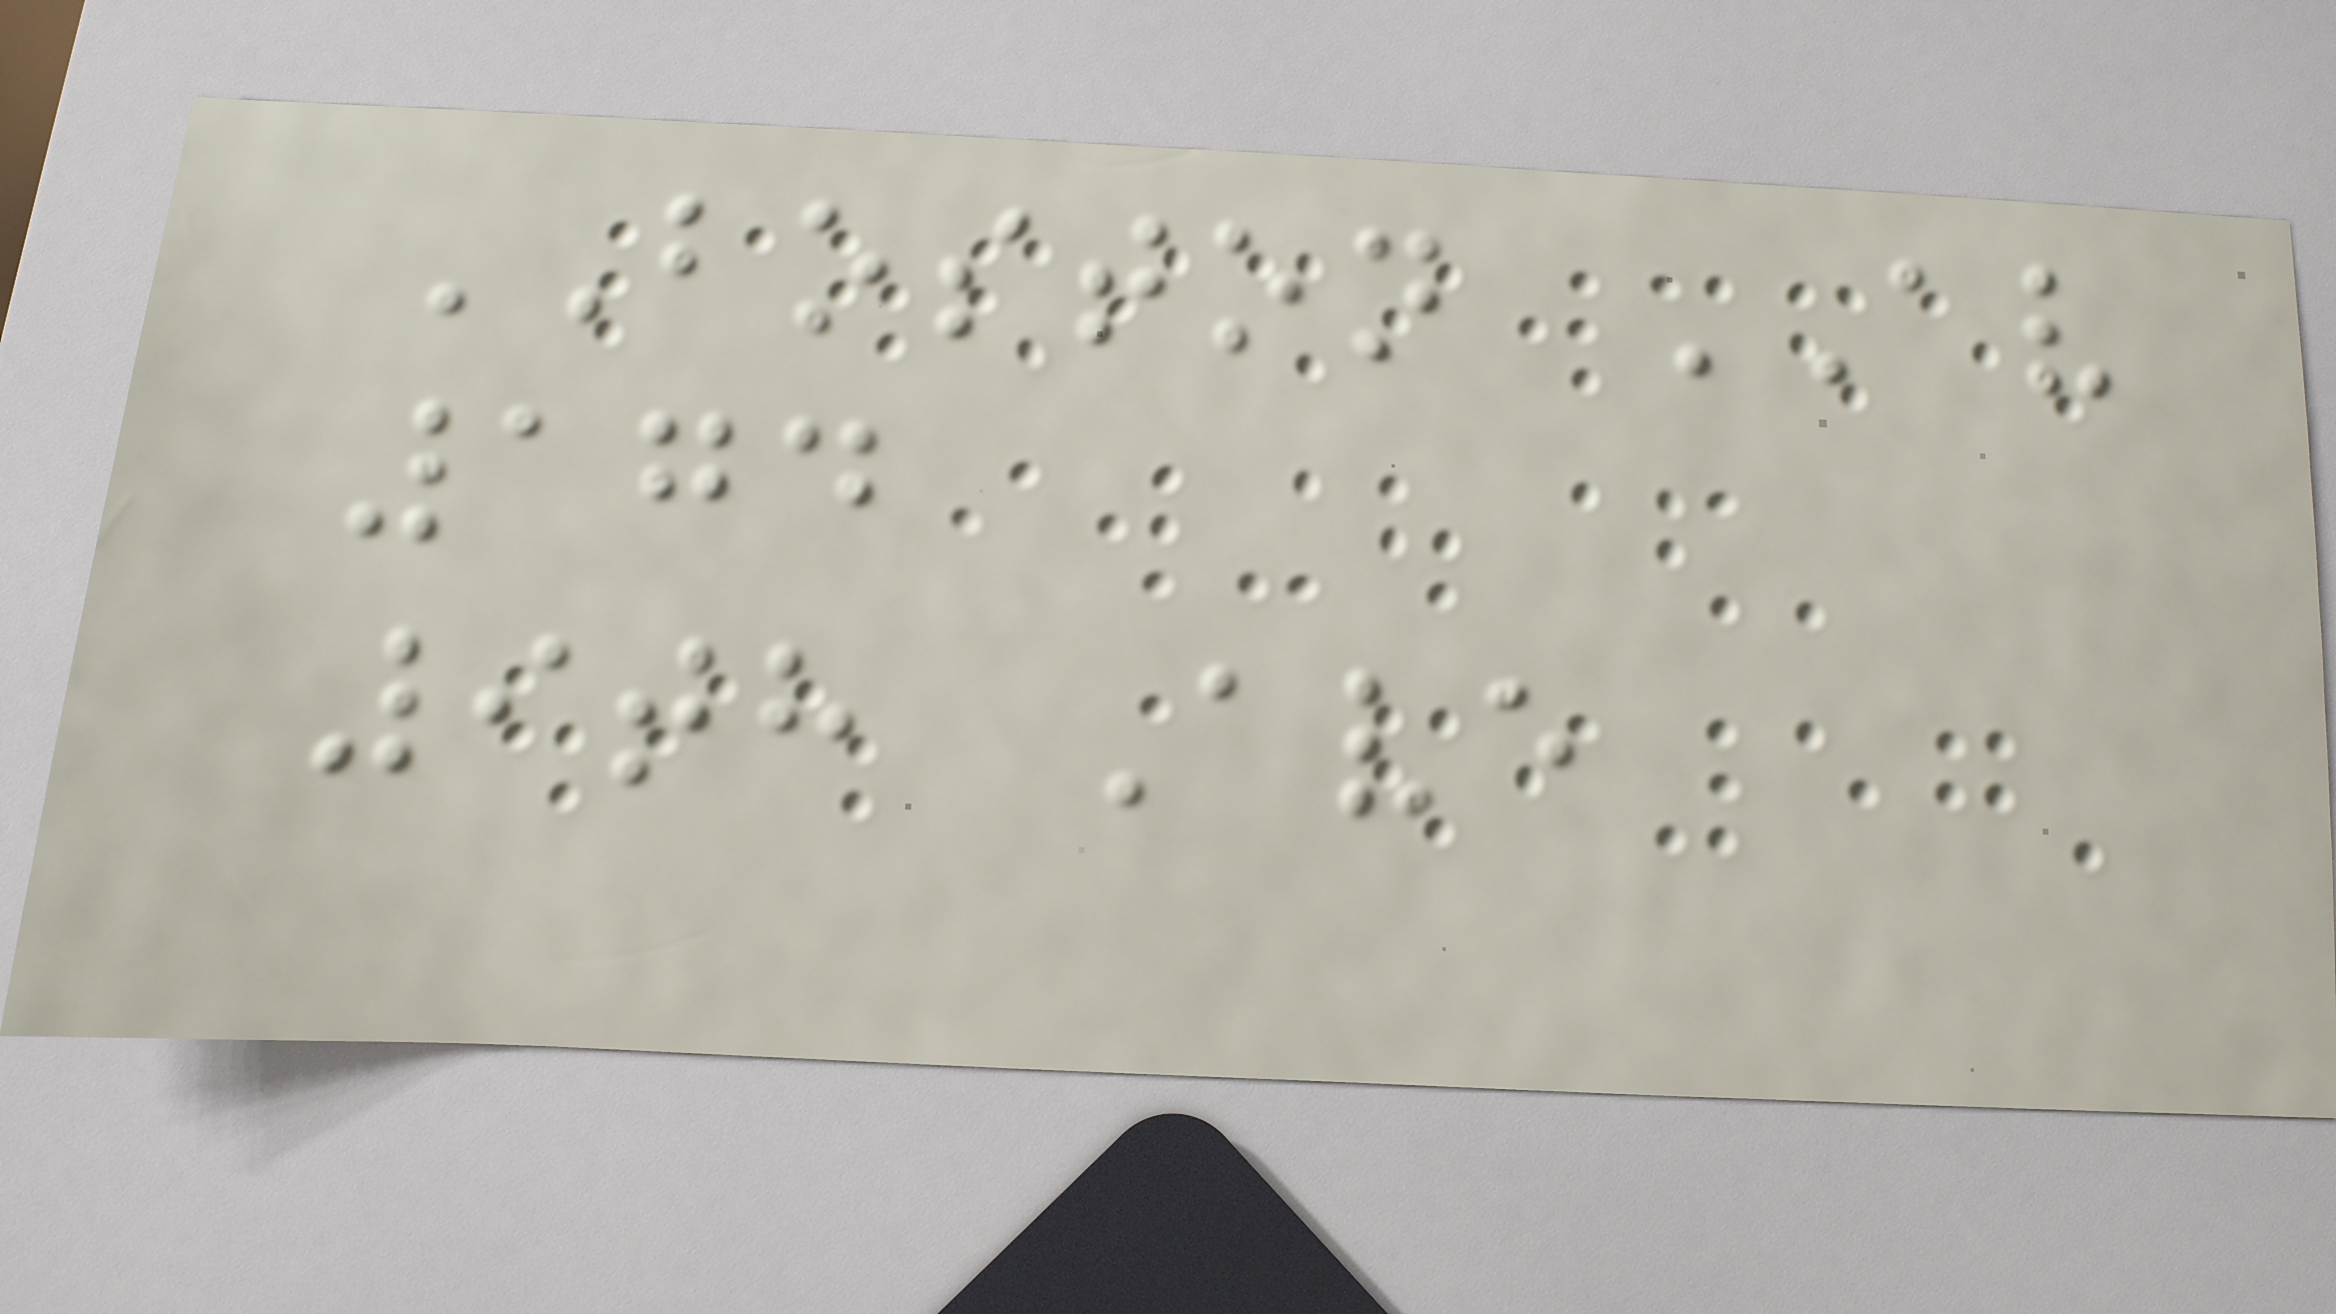BOSTON AV
174
9th Ave
